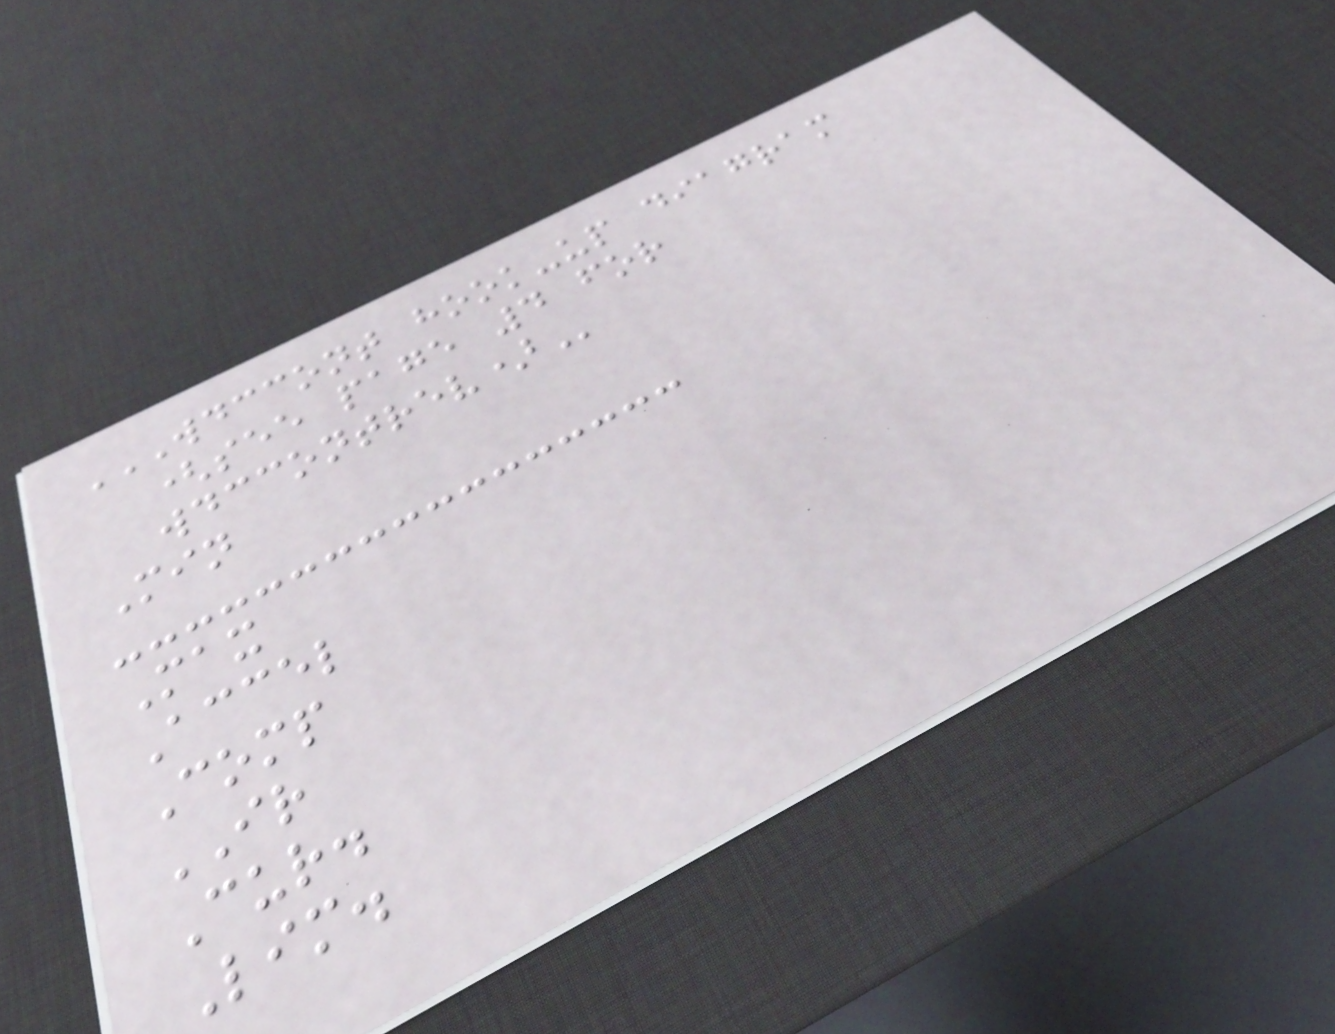WDCCONT HOOK-UP DIAGRAM
(SEE PAGE 4 FOR
WDCCONTREV)
Min
Max
Accel
Comp
IR
Cur.
Lim.
